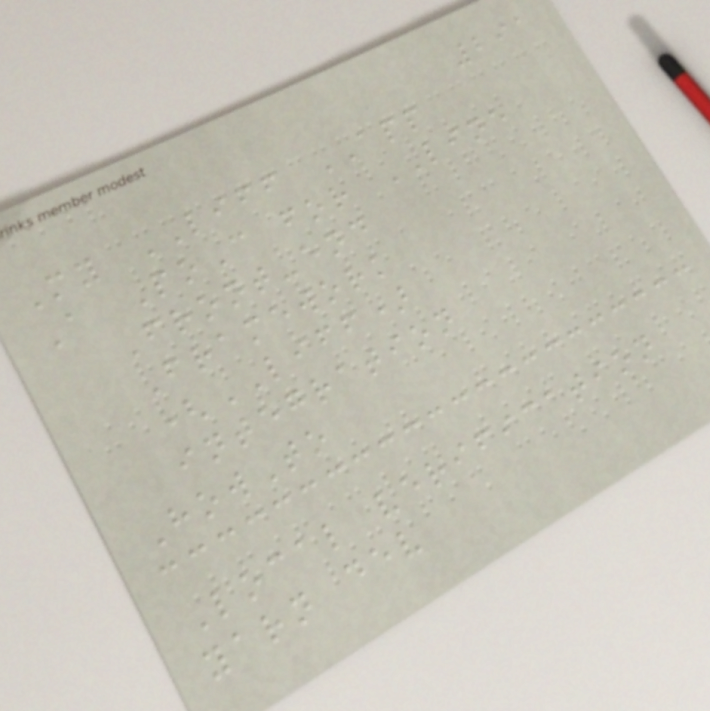291
My LIFF APP
A PoC for LINE
Front-end
Framework
(LIFF)
integration
HowTo
Local verification
yarn dev
